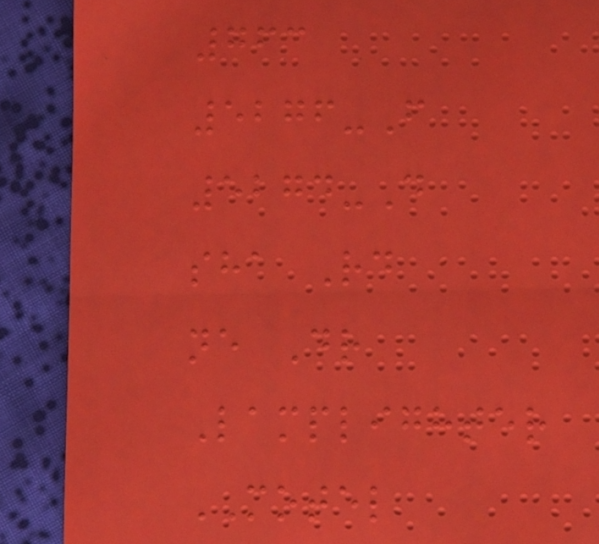763
5276-F
5274-D
sha Rd
ne Dr
Lamplighter
MOTEL
